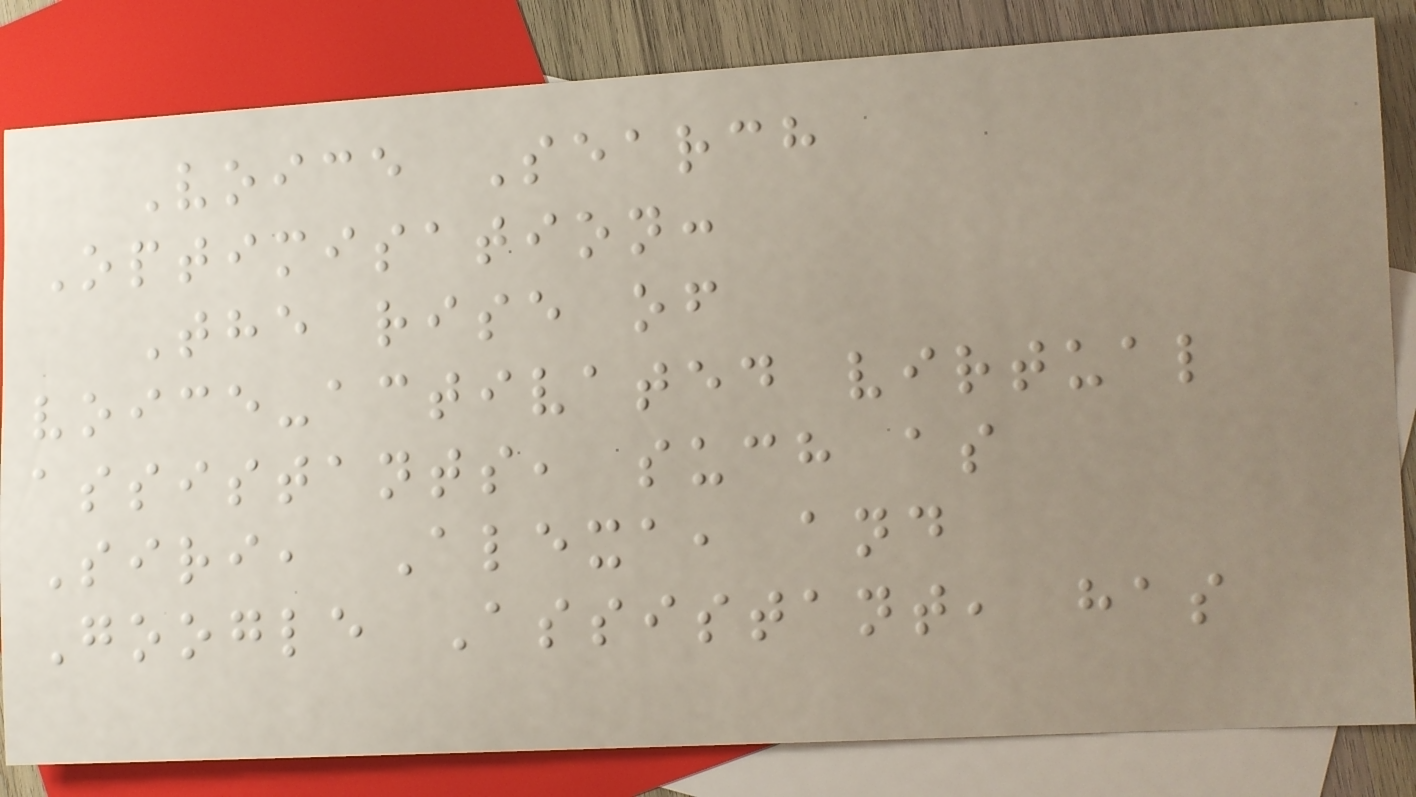Voice Search
Optimisation:
The rise of
voice-activated virtual
assistants, such as
Siri, Alexa, and
Google Assistant, has
